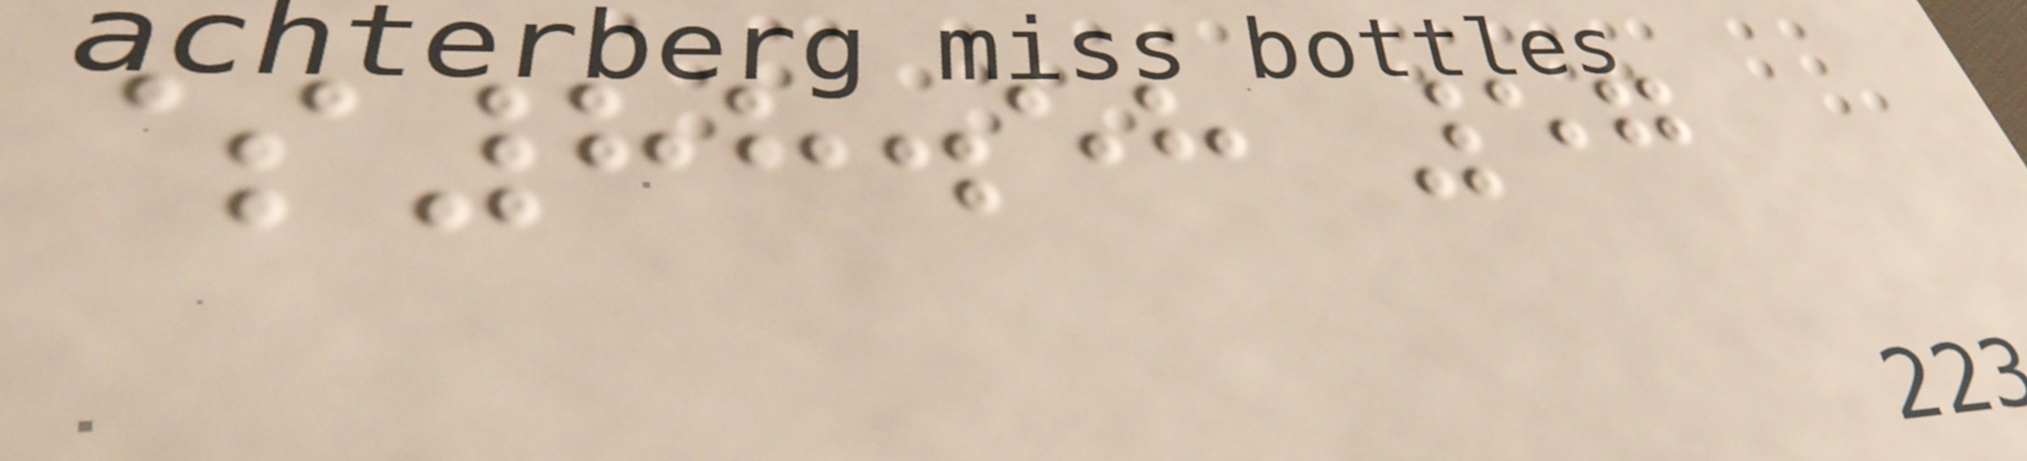$88.58 57
